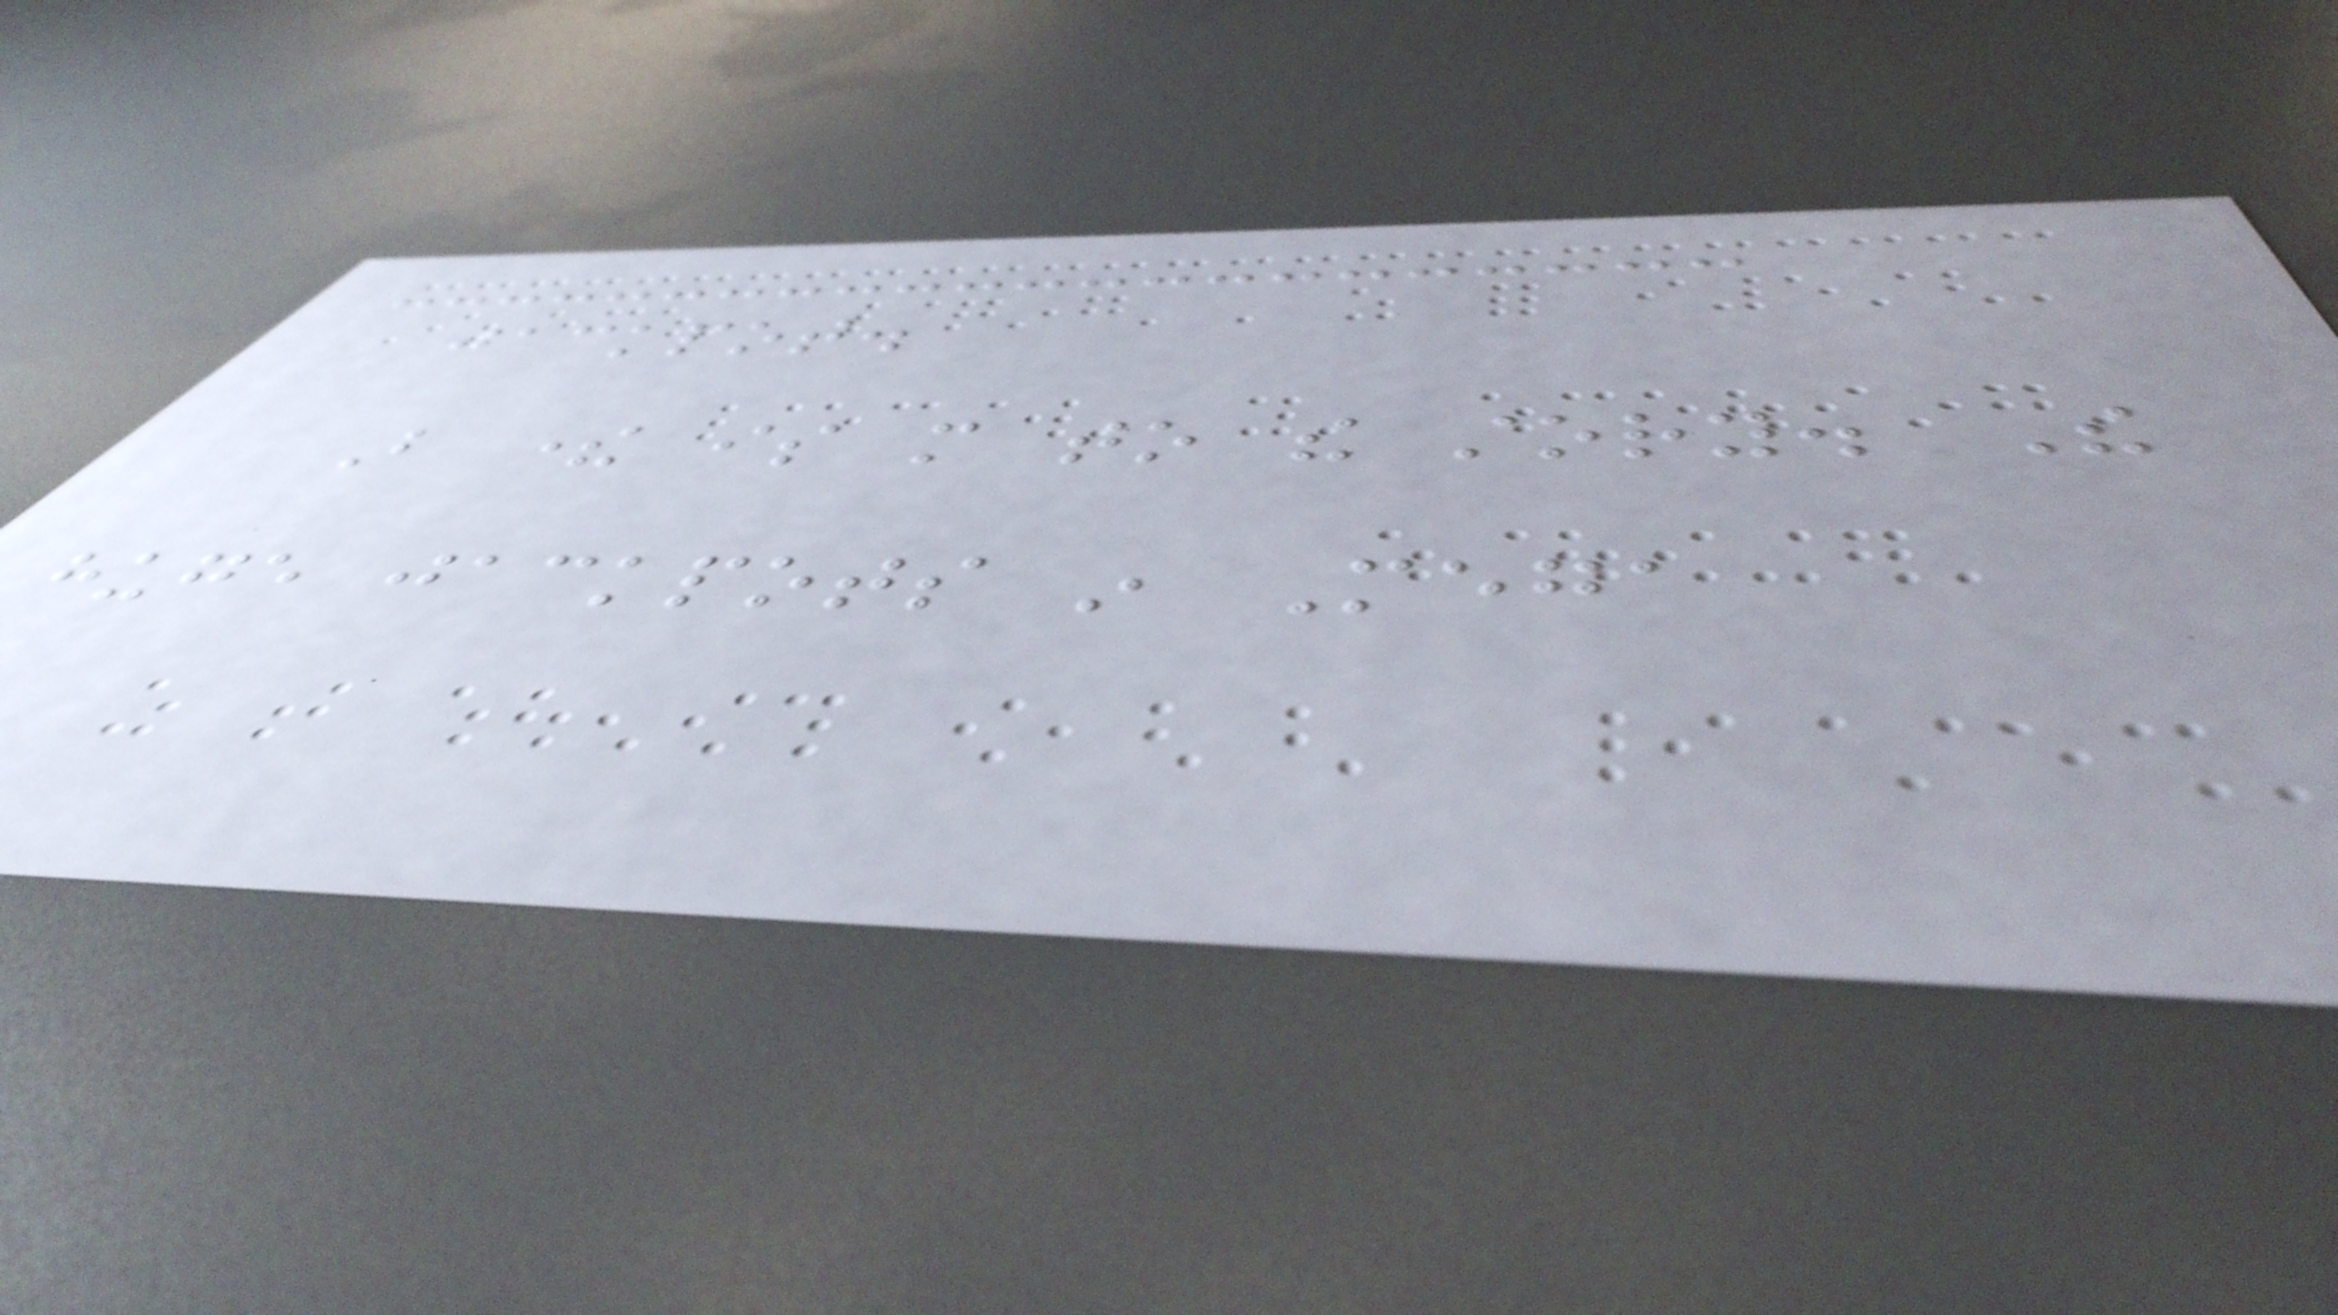jackpot.
But there is more to the story. The
huge jackpots in Mega
